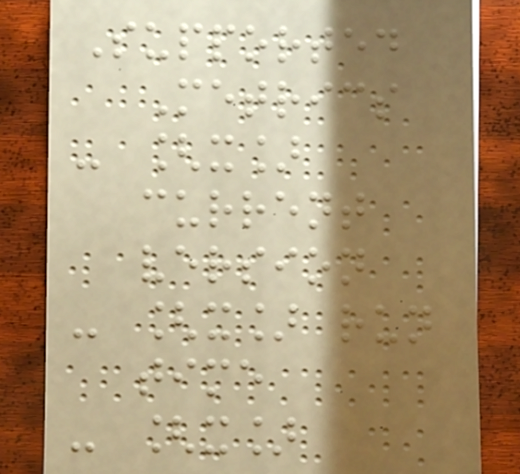Supported
Metrics
- [x]
current
version
- [x] run
time
- [x]
